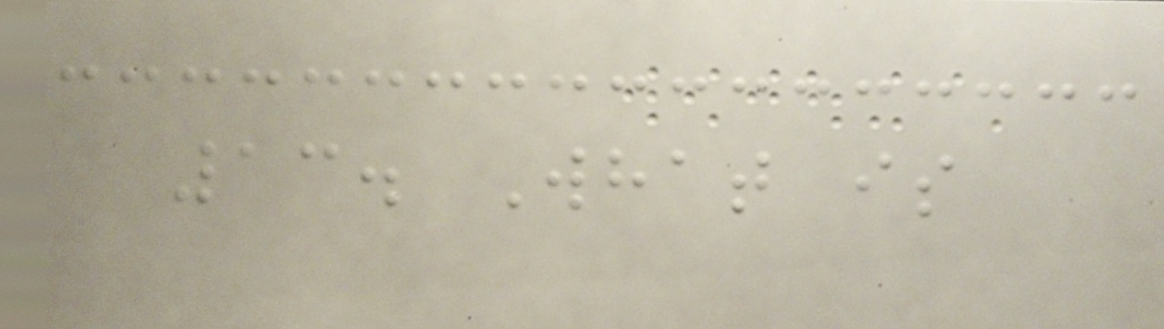13. What is
